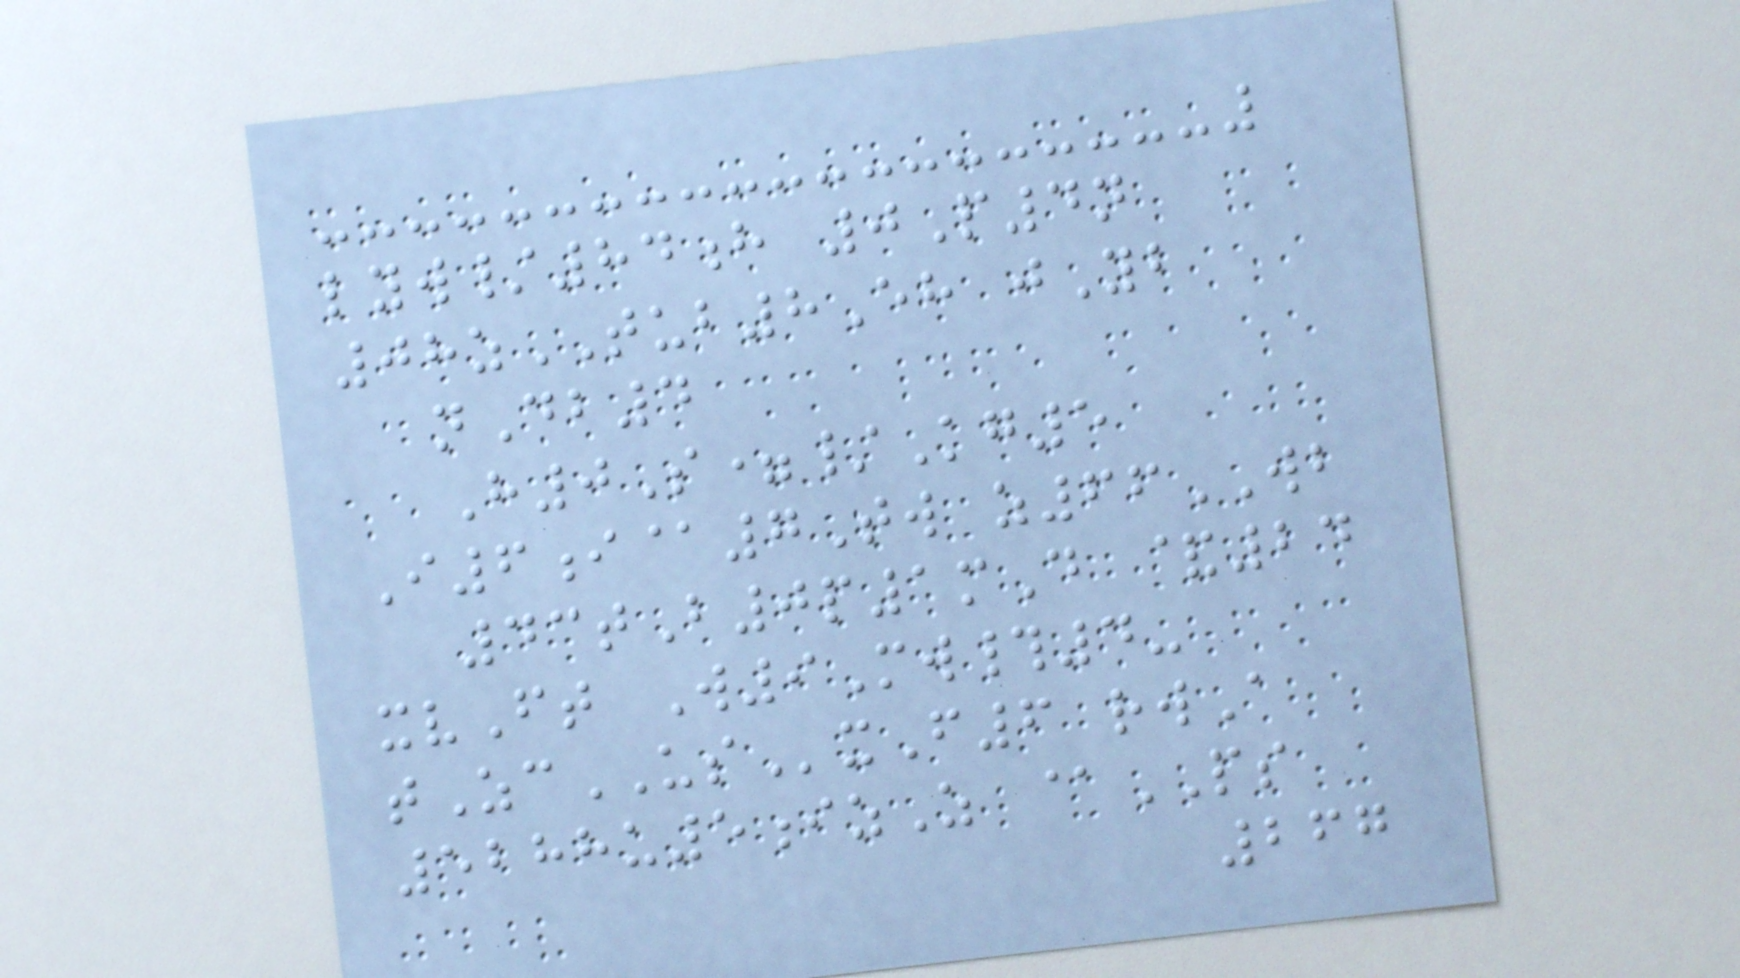lyw/84h 0P4n
08zTUB8Eh jYb
nDb4
H0S=/Kg5
I6i@7Tw z66WB
43tB0p1mD &24
xvFt W9Mw#4-
tZcUSxF6 rwA
5288u5izZ @PS
267
